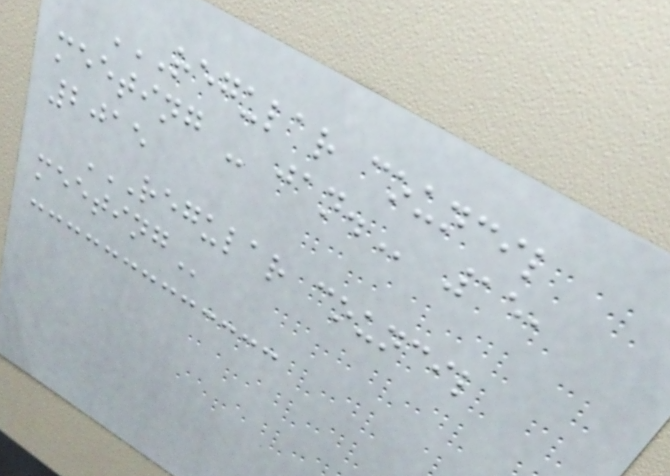REGULAR COUNCIL
MEETING - JAN. 15,
2015
REGULAR COUNCIL
MEETING
